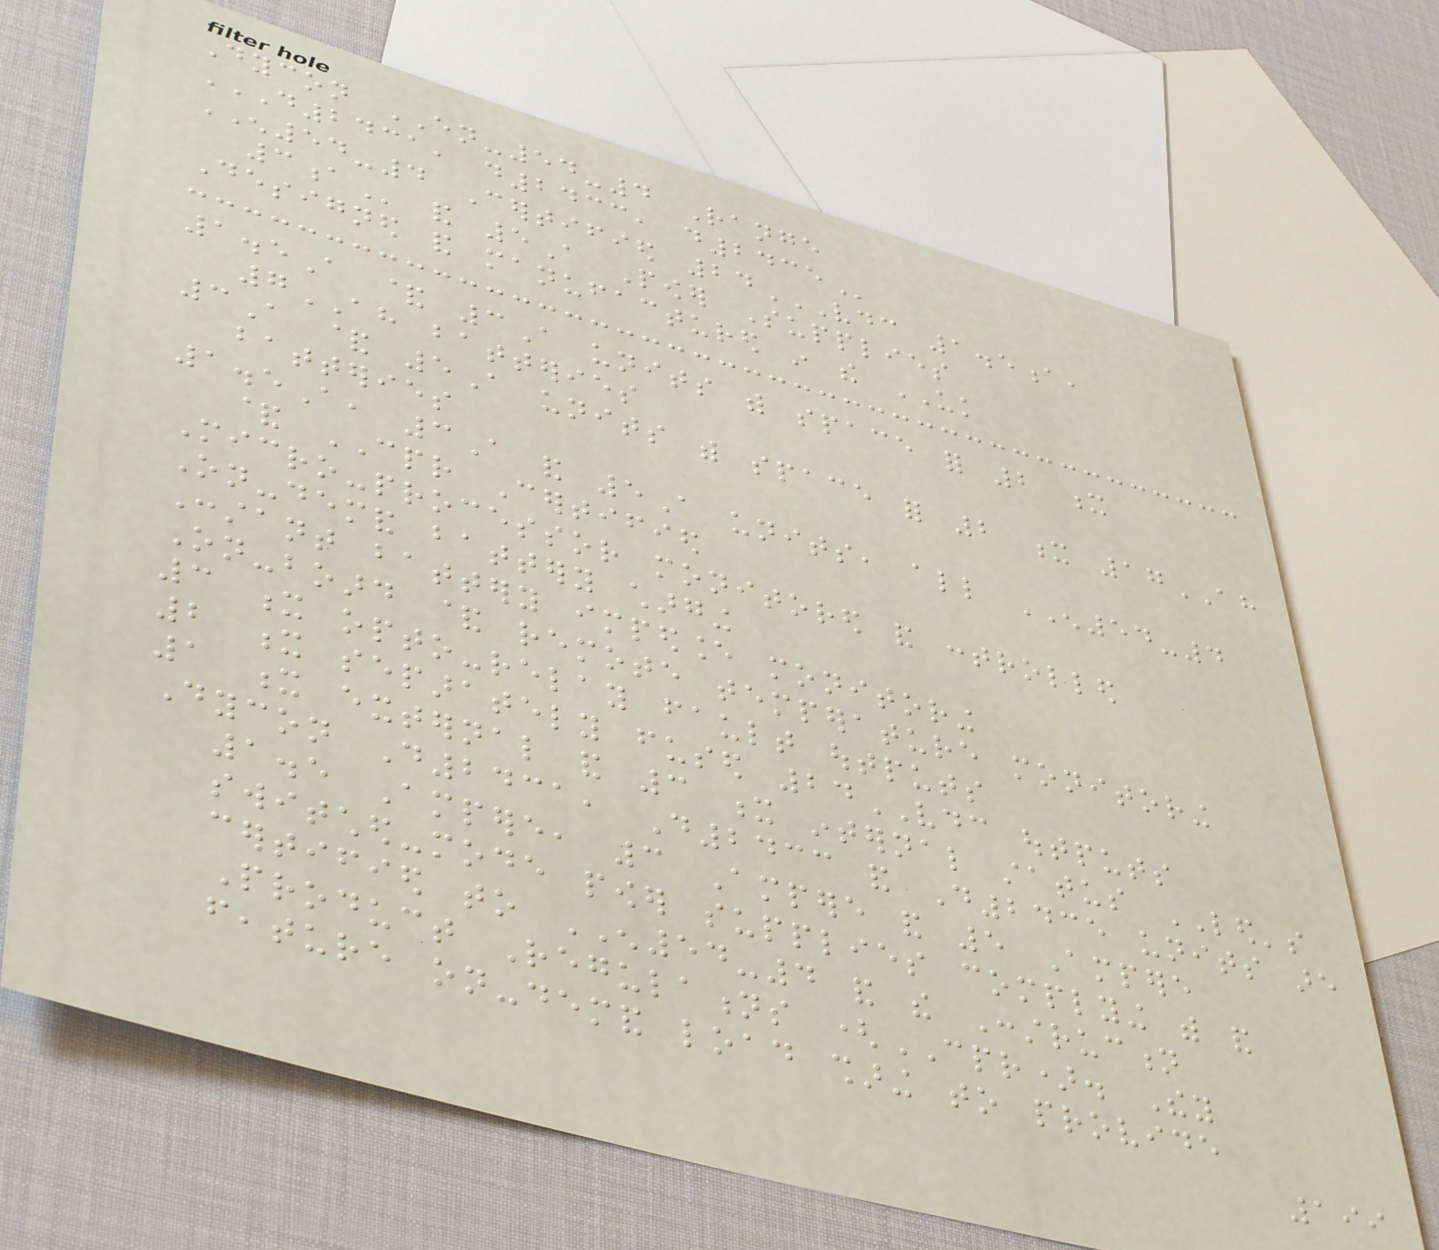Dycon EN-54-4 Range
D2431, D2433, D2435
EN54-4 Certified 24VDC 1.5A,
3A and 5A Power Supplies
Designed and manufactured in the UK
1.5A & 3A units with space for 2 x
7AH batteries
3A & 5A units with space for 2 x 17AH
batteries
1.5A, 3A and 5A units, all EN54-4
& CPR Certified
Micro-processor monitored and controlled
On-demand battery charging
Constant battery impedance monitoring
On-board & remote temperature monitoring
3 x opto-relay fault outputs
2 x separately fused 24VDC outputs
1 x external and 3 x internal status LED's
Dycon D2431, D2433 and D2435 units are
1.5 Ampere, 3 Ampere and 5 Ampere
switched-mode power supplies complying with and
certified to EN54-4 and the Construction
Product Regulations (CPR). They
feature on-demand load sharing to provide
199
